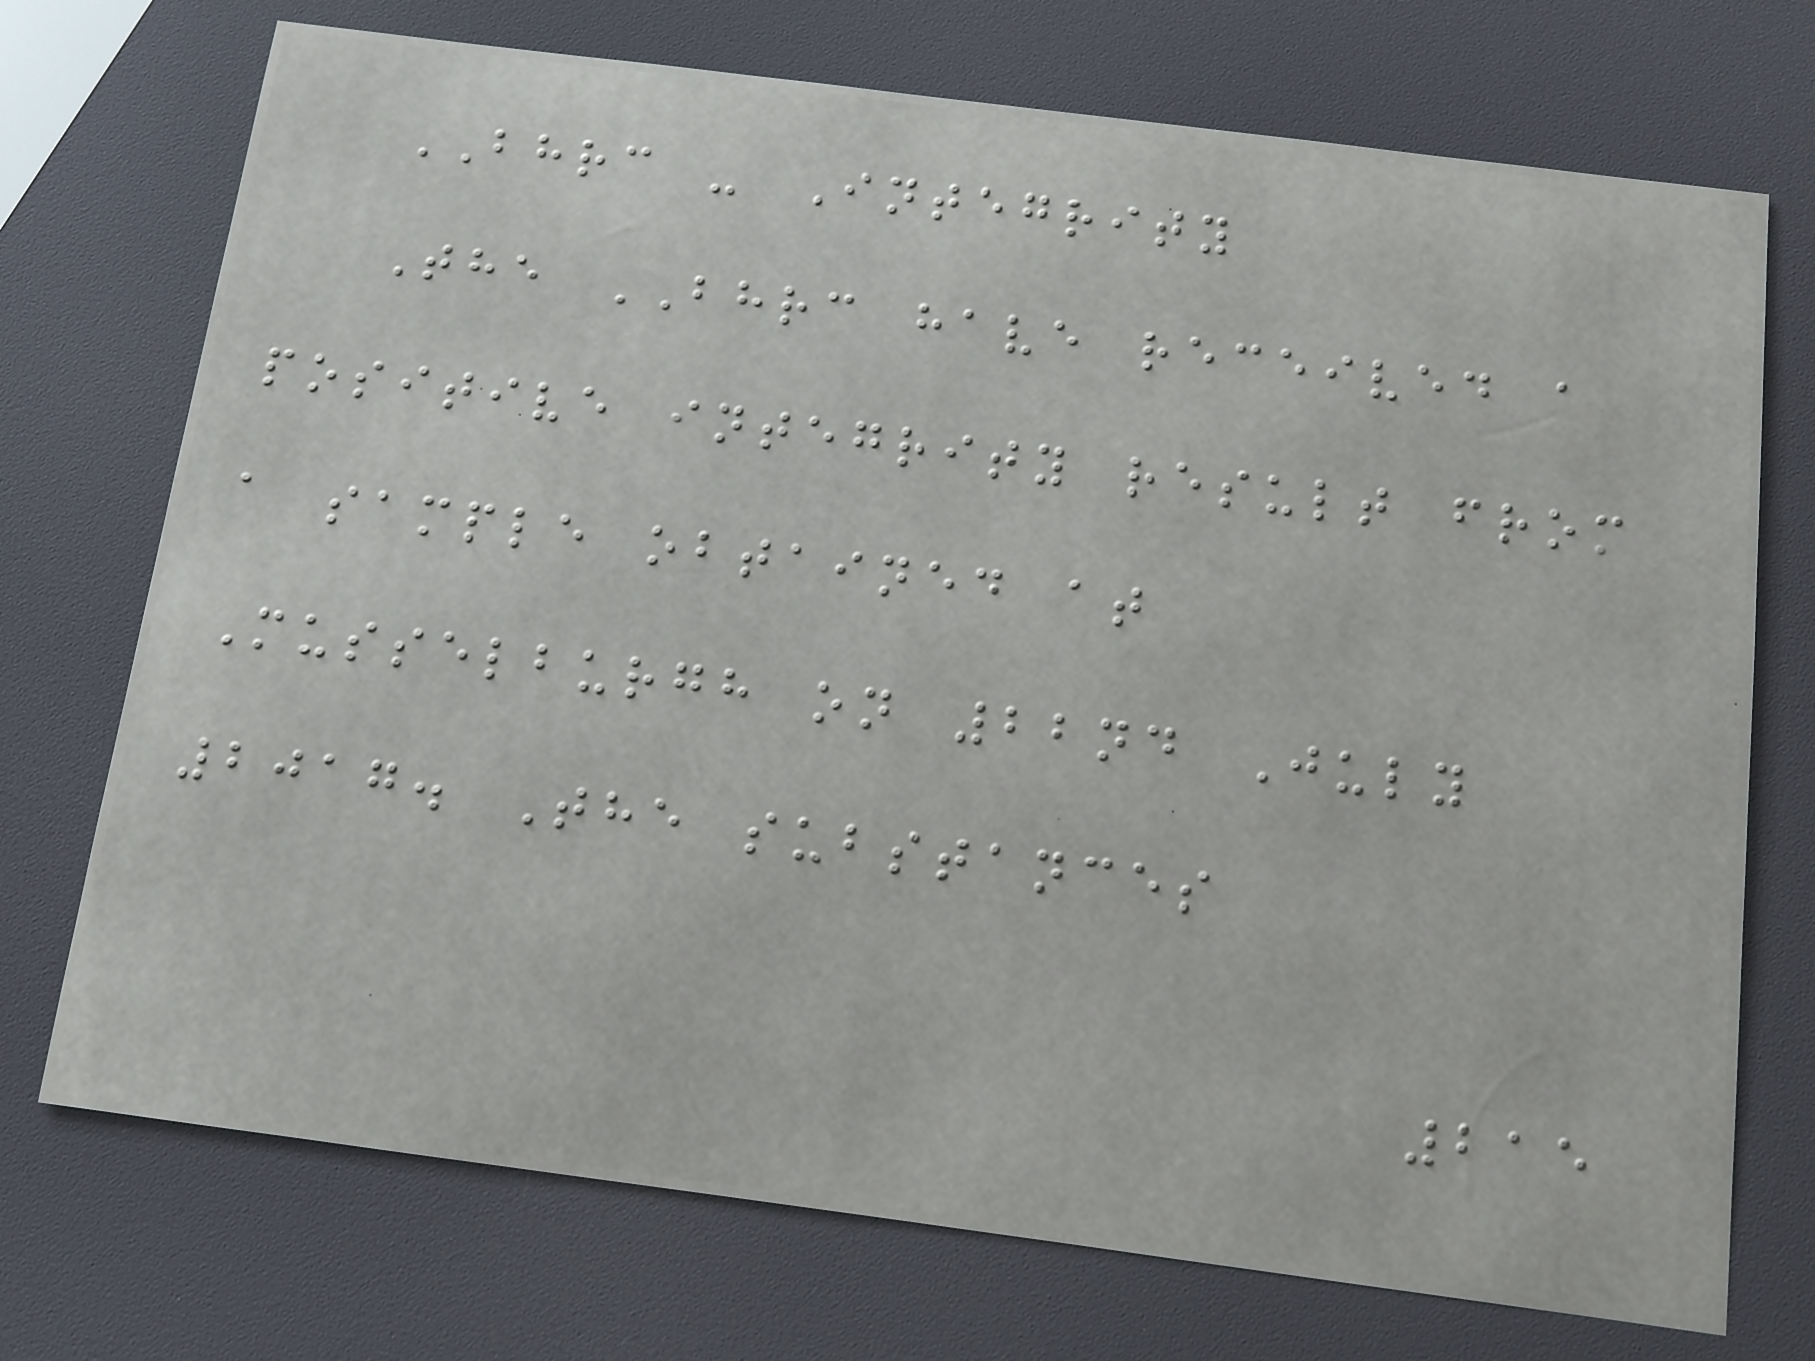BHRC - Integrity
The BHRC have received a
positive integrity result from
a sample obtained at
Musselburgh on 22nd July
2017. The substances
215
